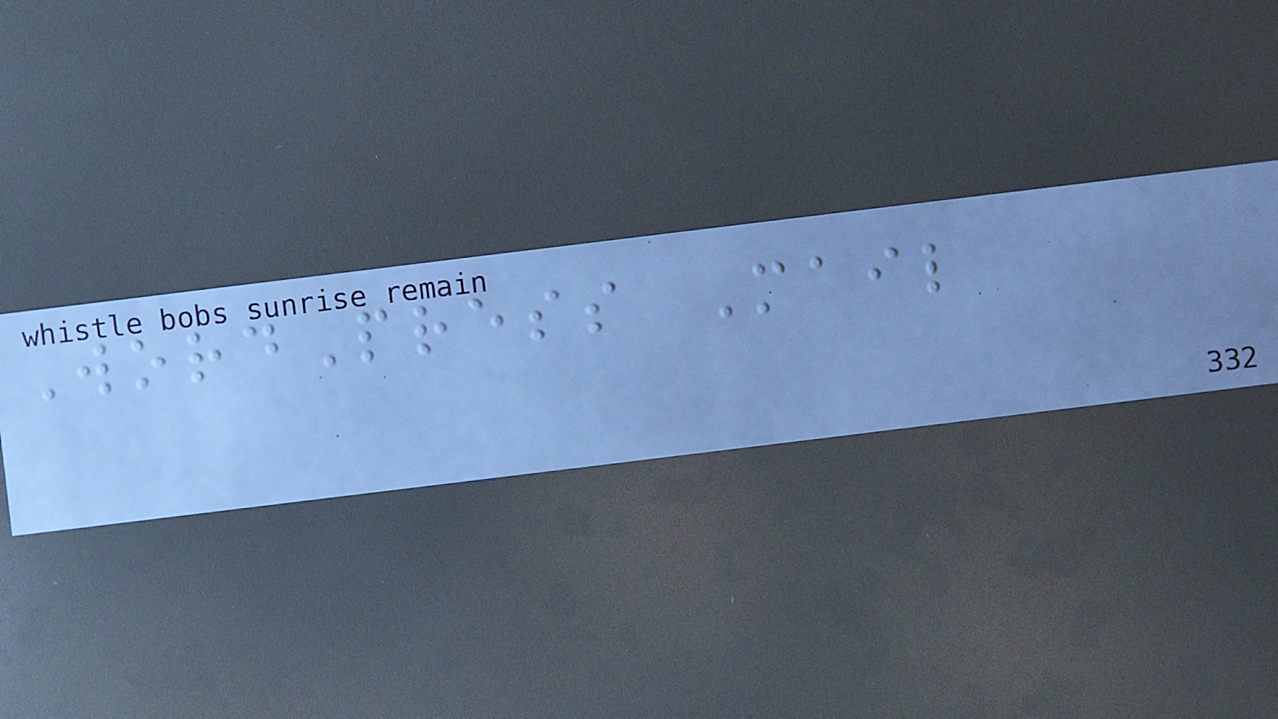WordPress Mail
